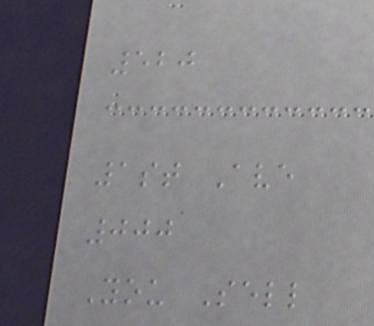520
1st Ave
000
You Sell
